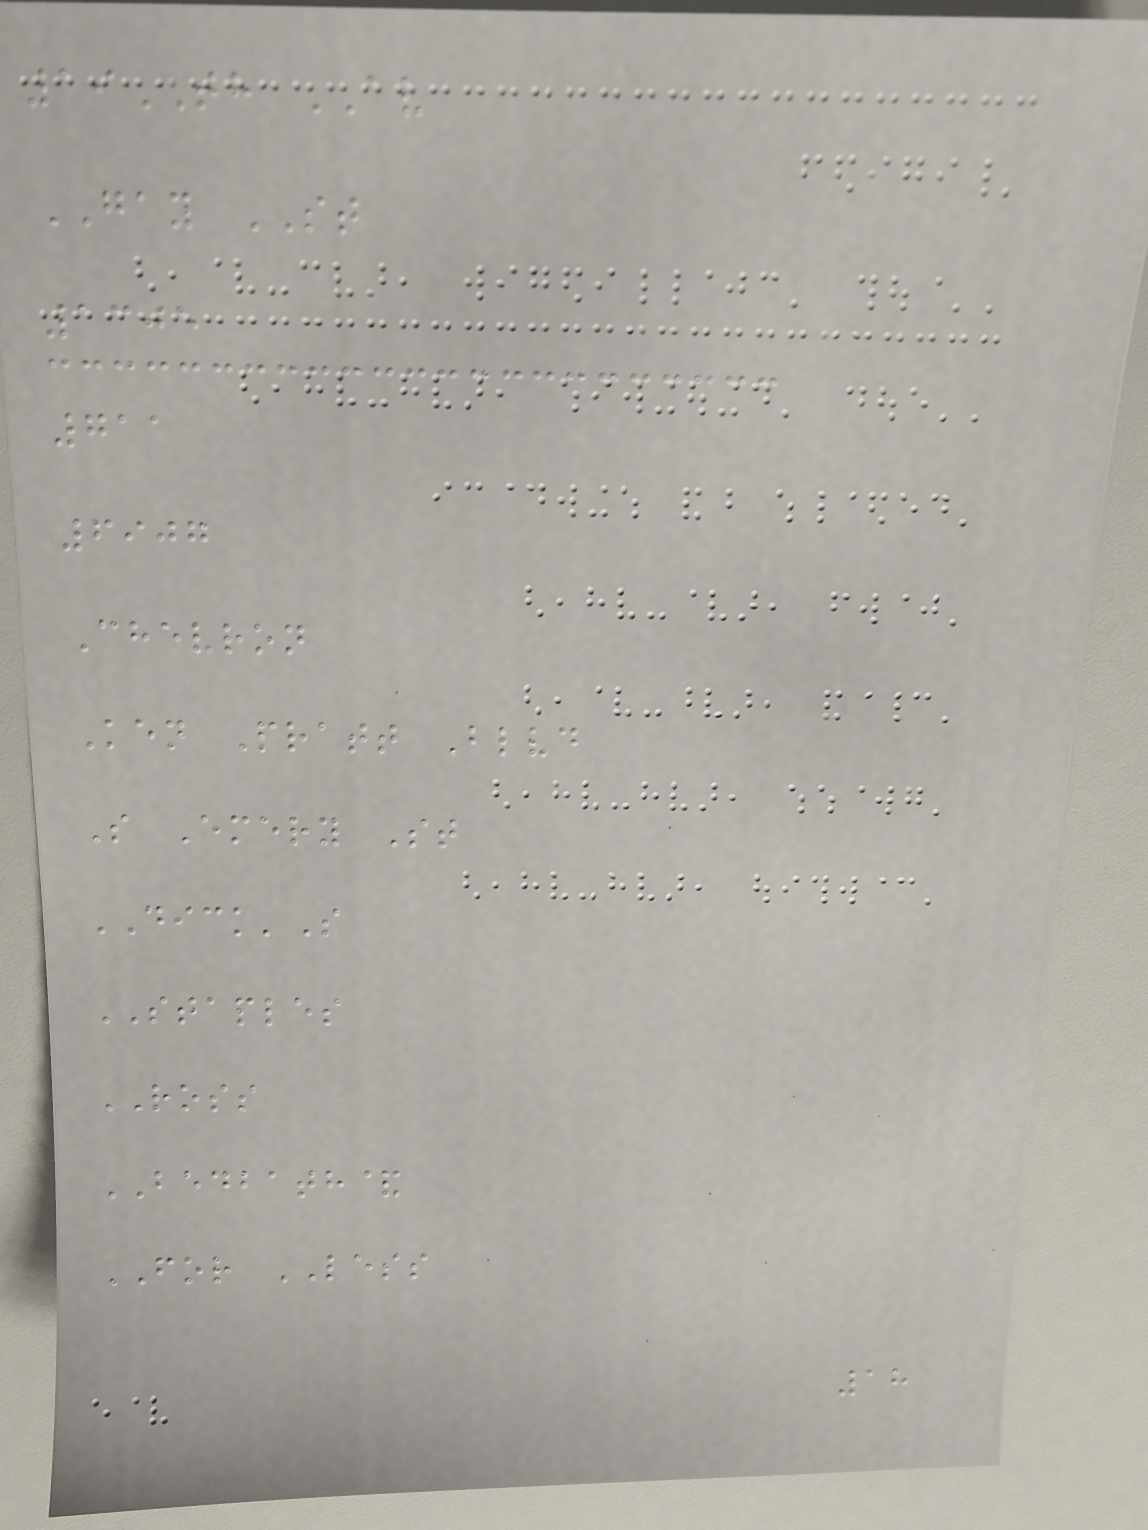19TH AV
GAY ST
1305
711
6907
Chevron
Ken Pratt Blvd
S Emery St
DICK'S
STAPLES
ROSS
BEDBATH&
FOR LESS
18
